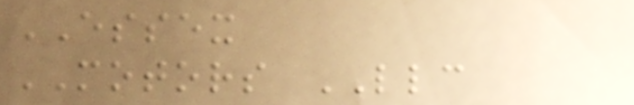ESSEX
MOTORS LLC
